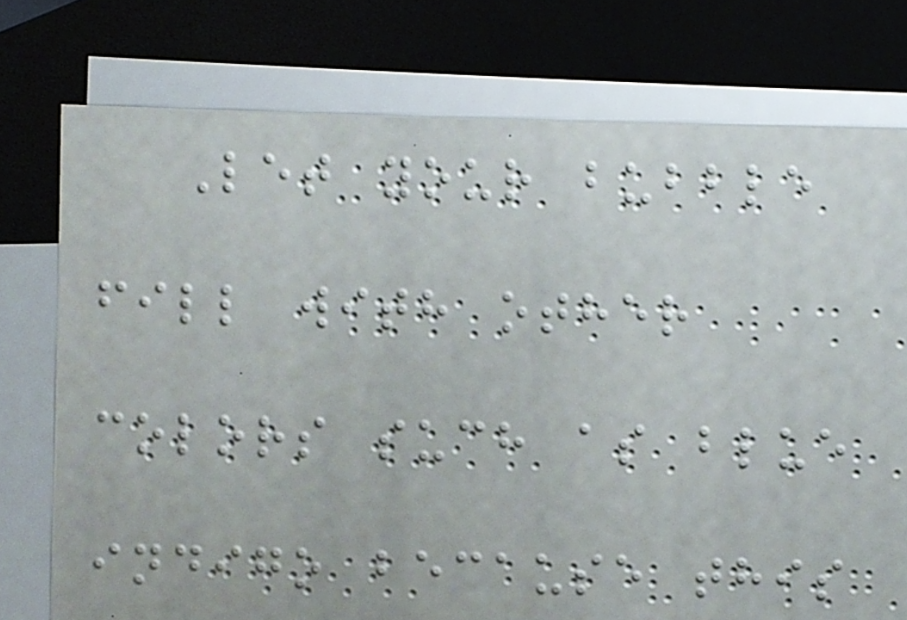Let your bubble
fill with other
colors such as blue
indigo because this
